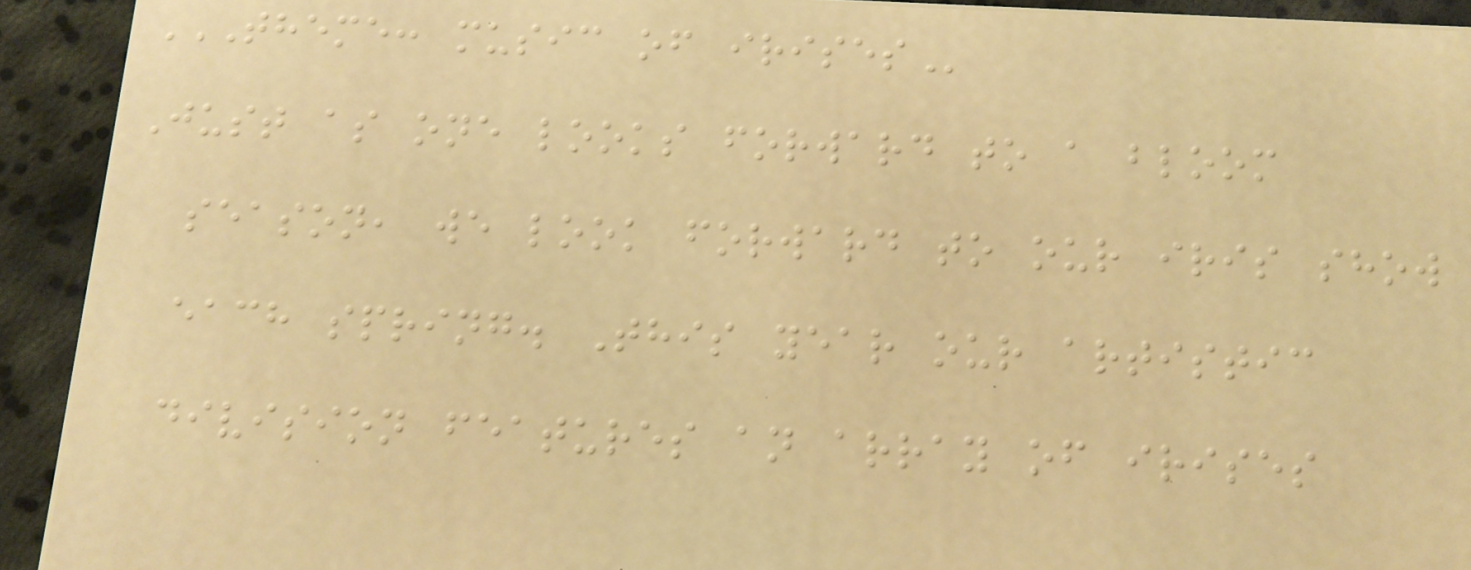THEME: MUSIC OF IRISES
Just as one looks forward to a bloom
season, we look forward to our iris show
each spring. This year our artistic
division features an array of irises
